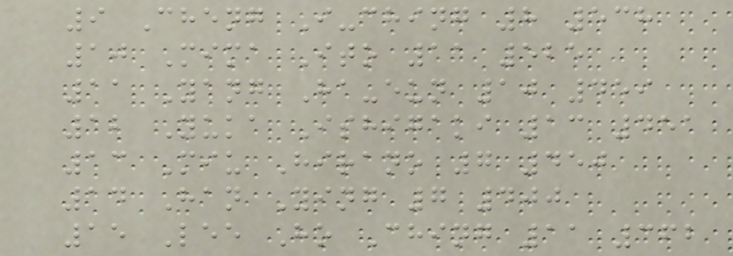9 Cheng I-ching 8 538
10 Mima Ito 11 525
11 Yang Ha-eun 10 459
12 Yuka Ishigaki 13 451
13 Miu Hirano 7 450
14 Han Ying 7 400
15 Lee Ho Ching 11 362
